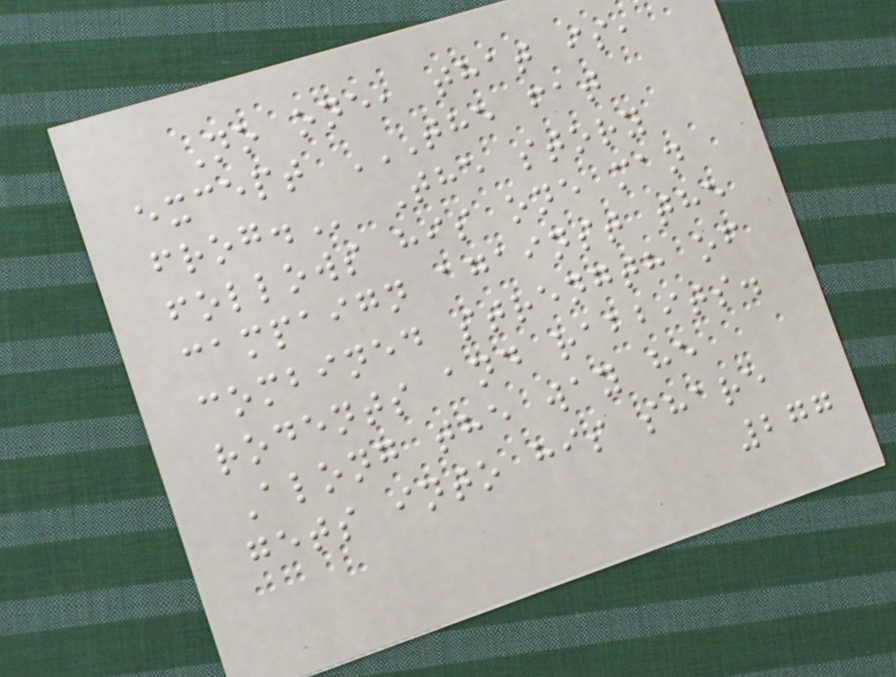No one, that is,
except THE FAT
FROG. The story
follows his one man
campaign against the
combined strength of
rodents and rabbits.
Along the way he
gets into his share
277
